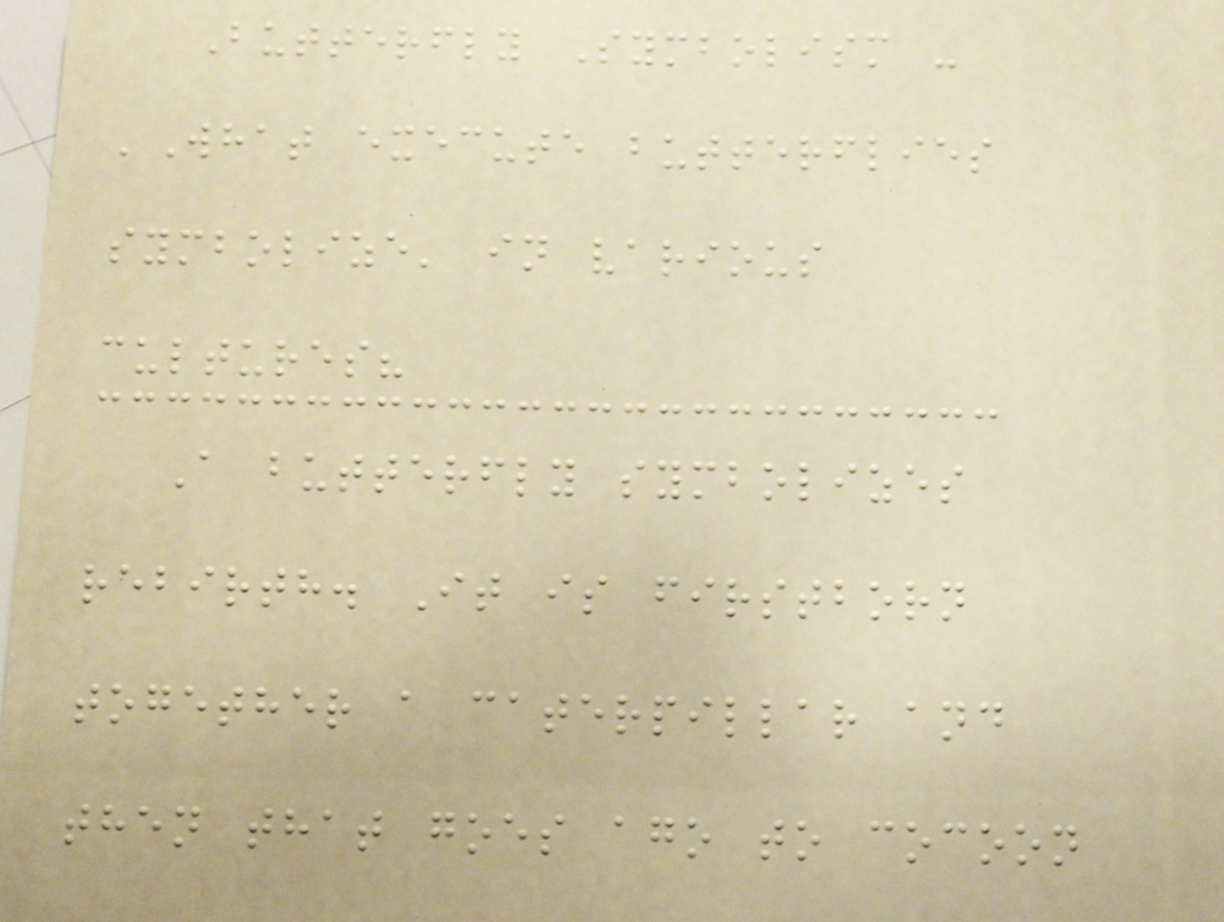Butterfly Symbolism -
'What execute butterflies
symbolize' in various
cultures?
A butterfly symbolizes
rebirth. It is firstborn
together a caterpillar and
then that goes ago to cocoon
